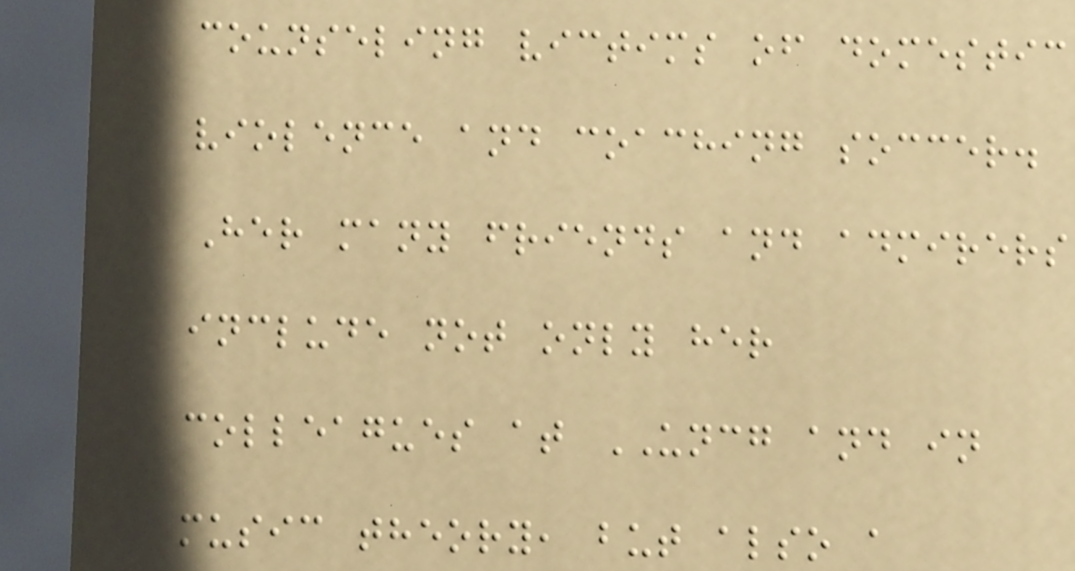counseling victims of domestic
violence and coaching soccer.
Her many friends and admirers
include not only her
colleagues at UNCG and in
music theory, but also a
